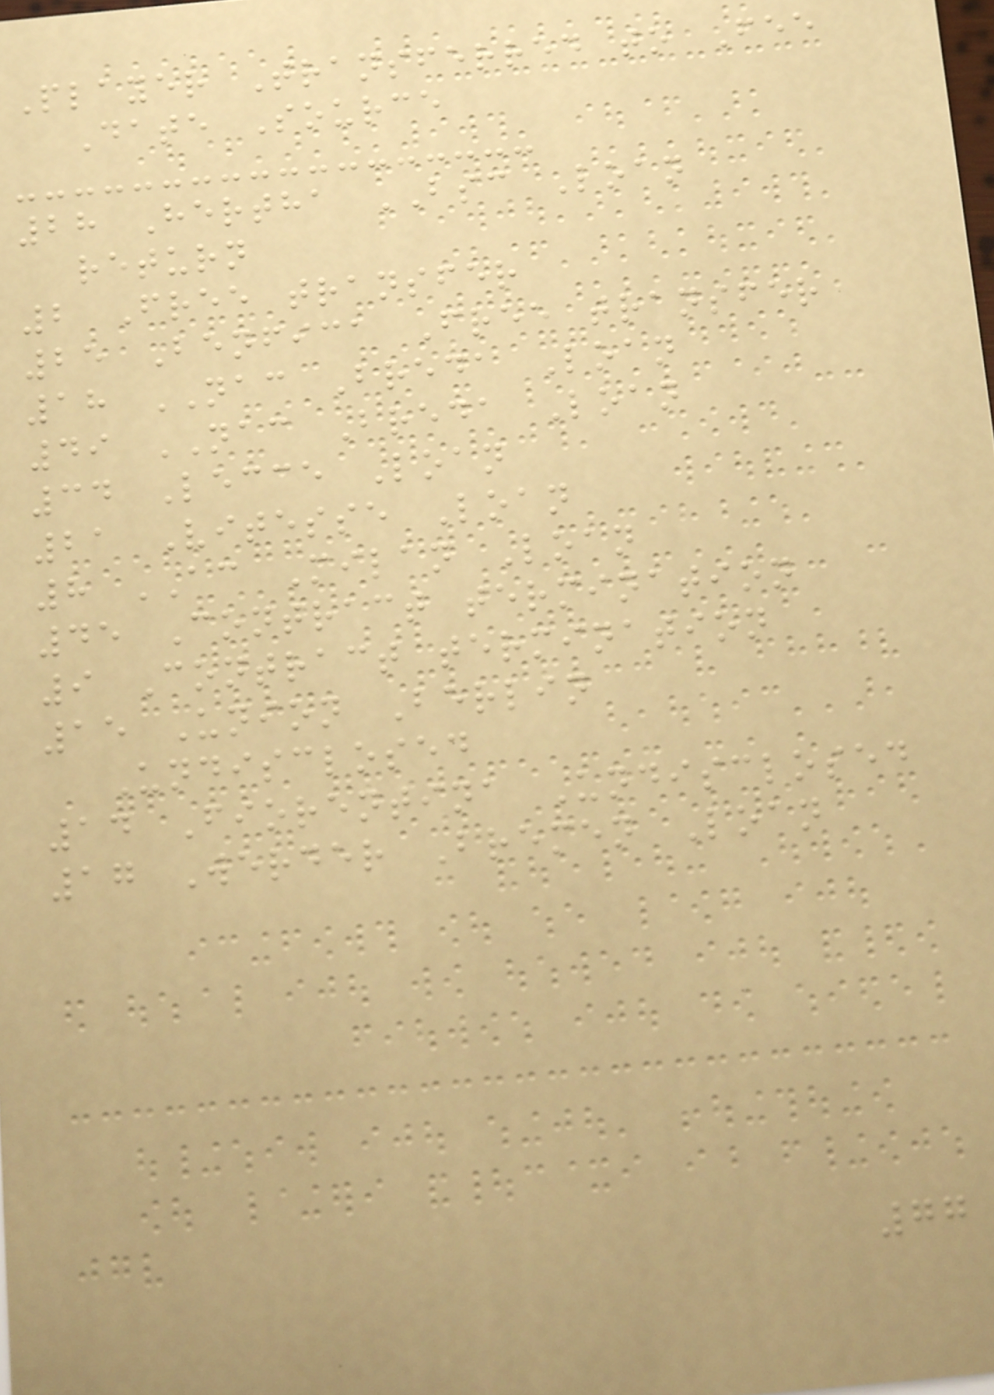Player Transferred to Fee
Date Source
28 Hertha BSC Loan
return
2 Free transfer
25 Benfica Free transfer
18 NAC Breda Loan
49 NAC Breda Loan
34 Lecce Loan
21 Vitesse Loan
8 AC Milan Loan
45 Contract termination
9 Contract termination
15 Union Berlin
Undisclosed
14 Fiorentina Undisclosed
17 Werder Bremen Loan
77
